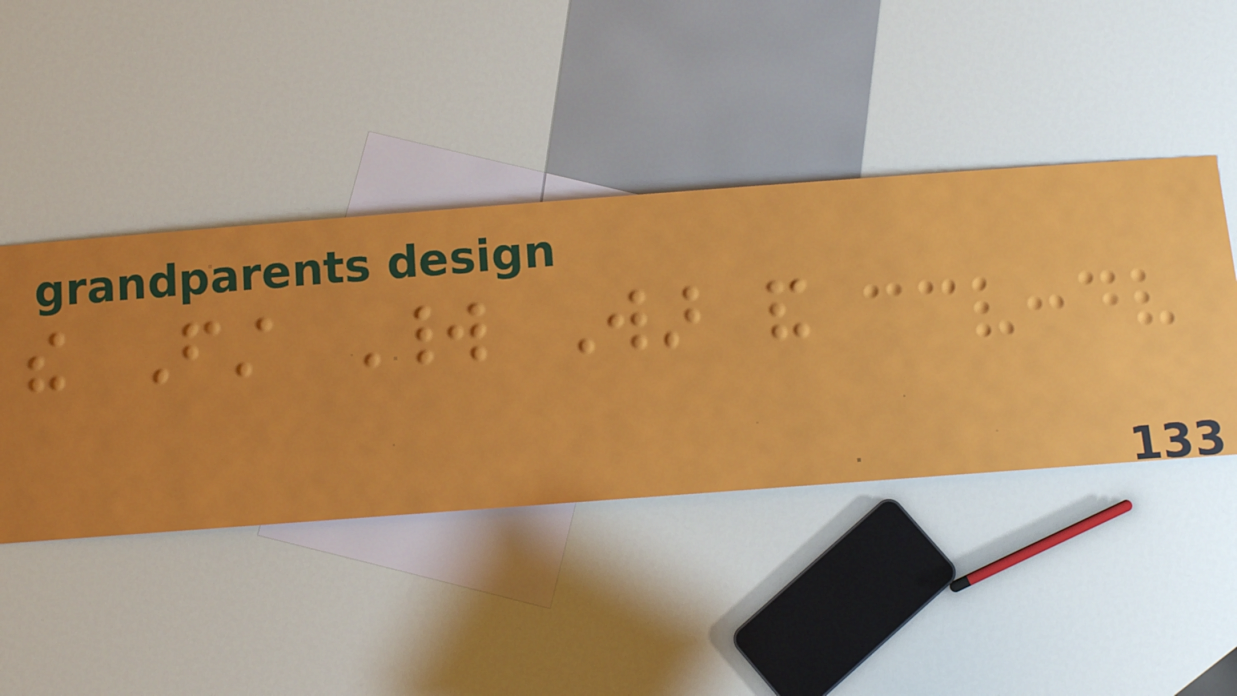the First World War and
